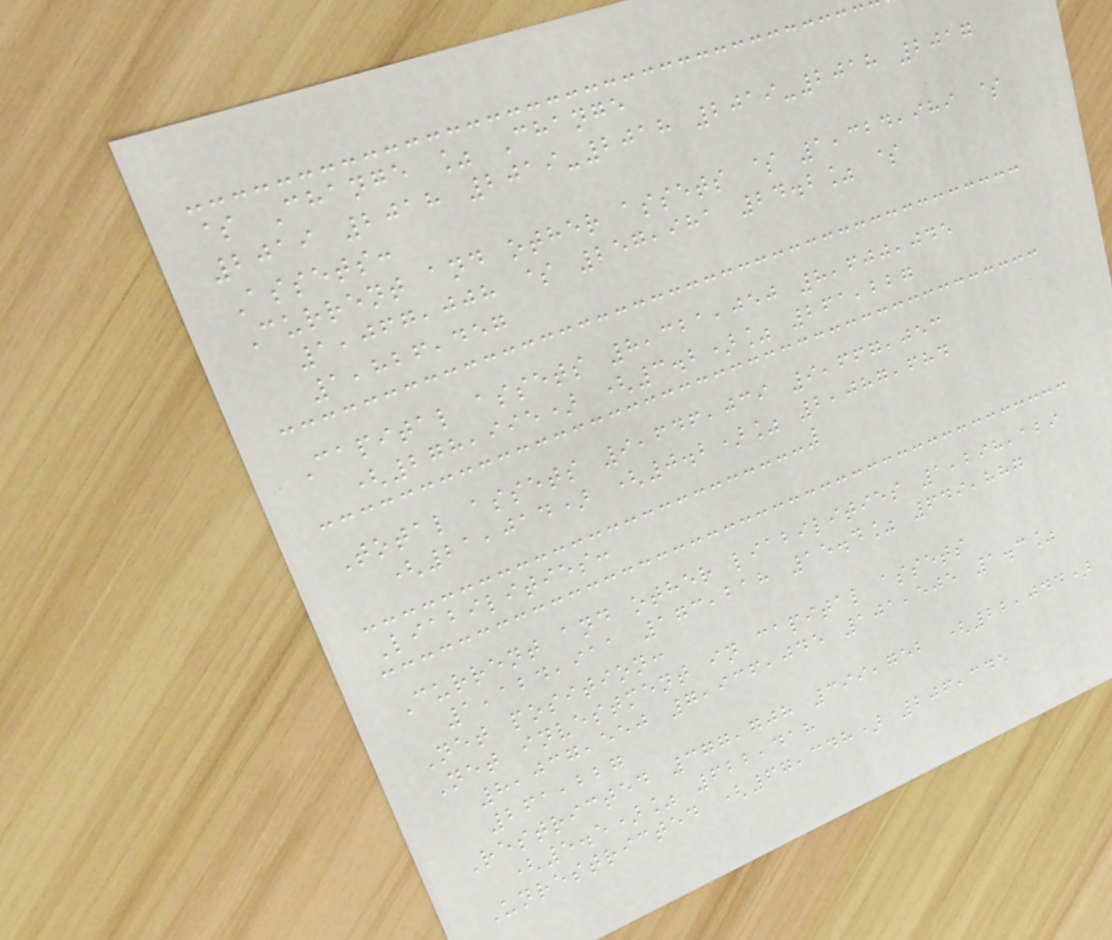$ Change % Change
2019 2018 2019-2018 2019-2018 2017
Assets:
Current and other assets $ 1,324,989 $
1,067,008 $ 257,981 24.2% $
1,826,457
Capital assets 8,321,050 8,600,045
(278,995) (3.2)% 261,227
Total assets 9,646,039 9,667,053
(21,014) (0.2)% 2,087,684
Liabilities:
Current and other liabilities 1,298,129
1,124,911 173,218 15.4% 649,887
Net position:
Net investment in capital assets
8,037,550 7,936,045 101,505 1.3%
261,227
Restricted 377,708 399,752 (22,044)
(5.5)% 622,418
Unrestricted (67,348) 206,345
